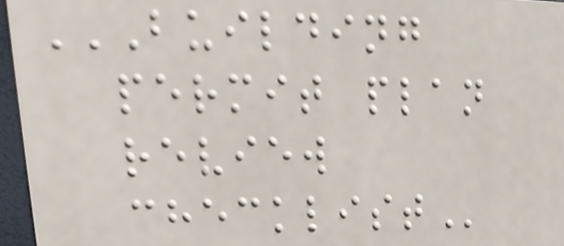BUILDING
PERMIT PLAN
REVIEW
CHECKLIST
